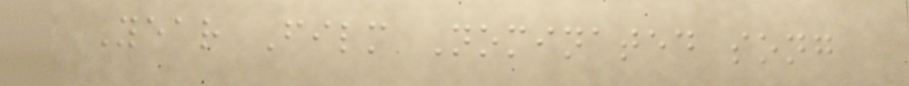Year Film Nominated song
